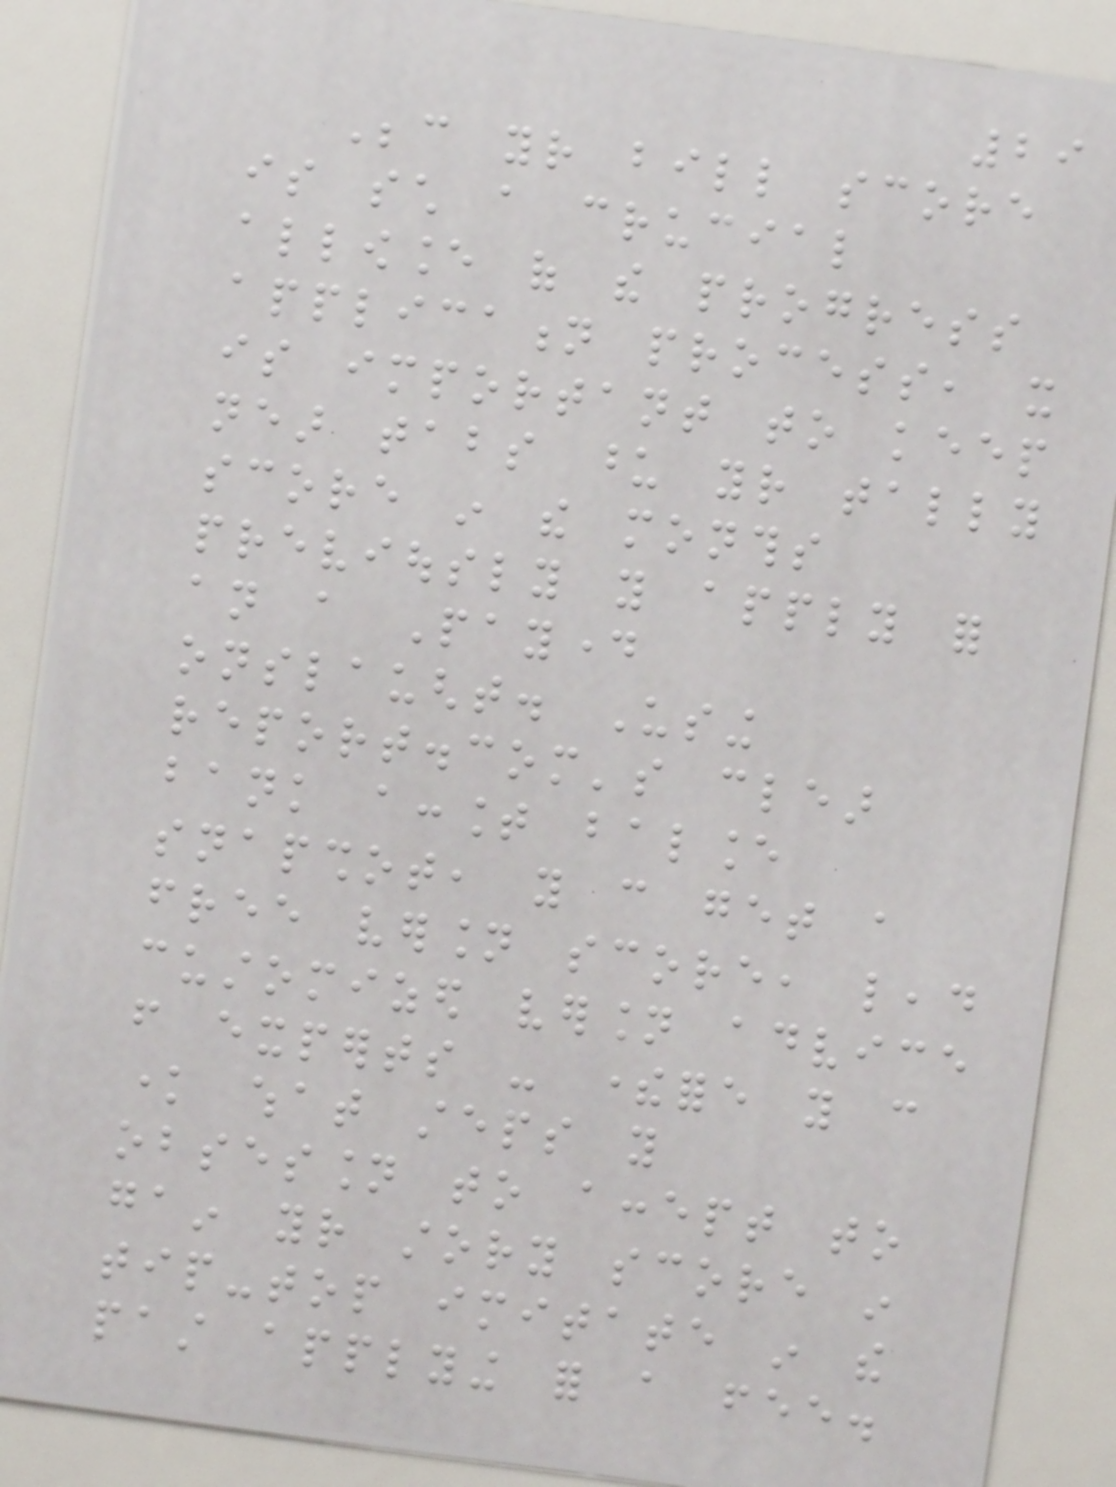29
Because your bill score
is such a crucial
allowance of the progress
application process, it
is important to keep
near tabs upon your tally
score in the months
previously you apply for
an a Payday
onslaught. Using
report.com's clear
bank account balance
snapshot, you can get a
free version score, lead
customized version advice
from experts - therefore you can
know what steps you
obsession to accept to
gain your story score in
tip-top imitate in the
past applying for a fee.
